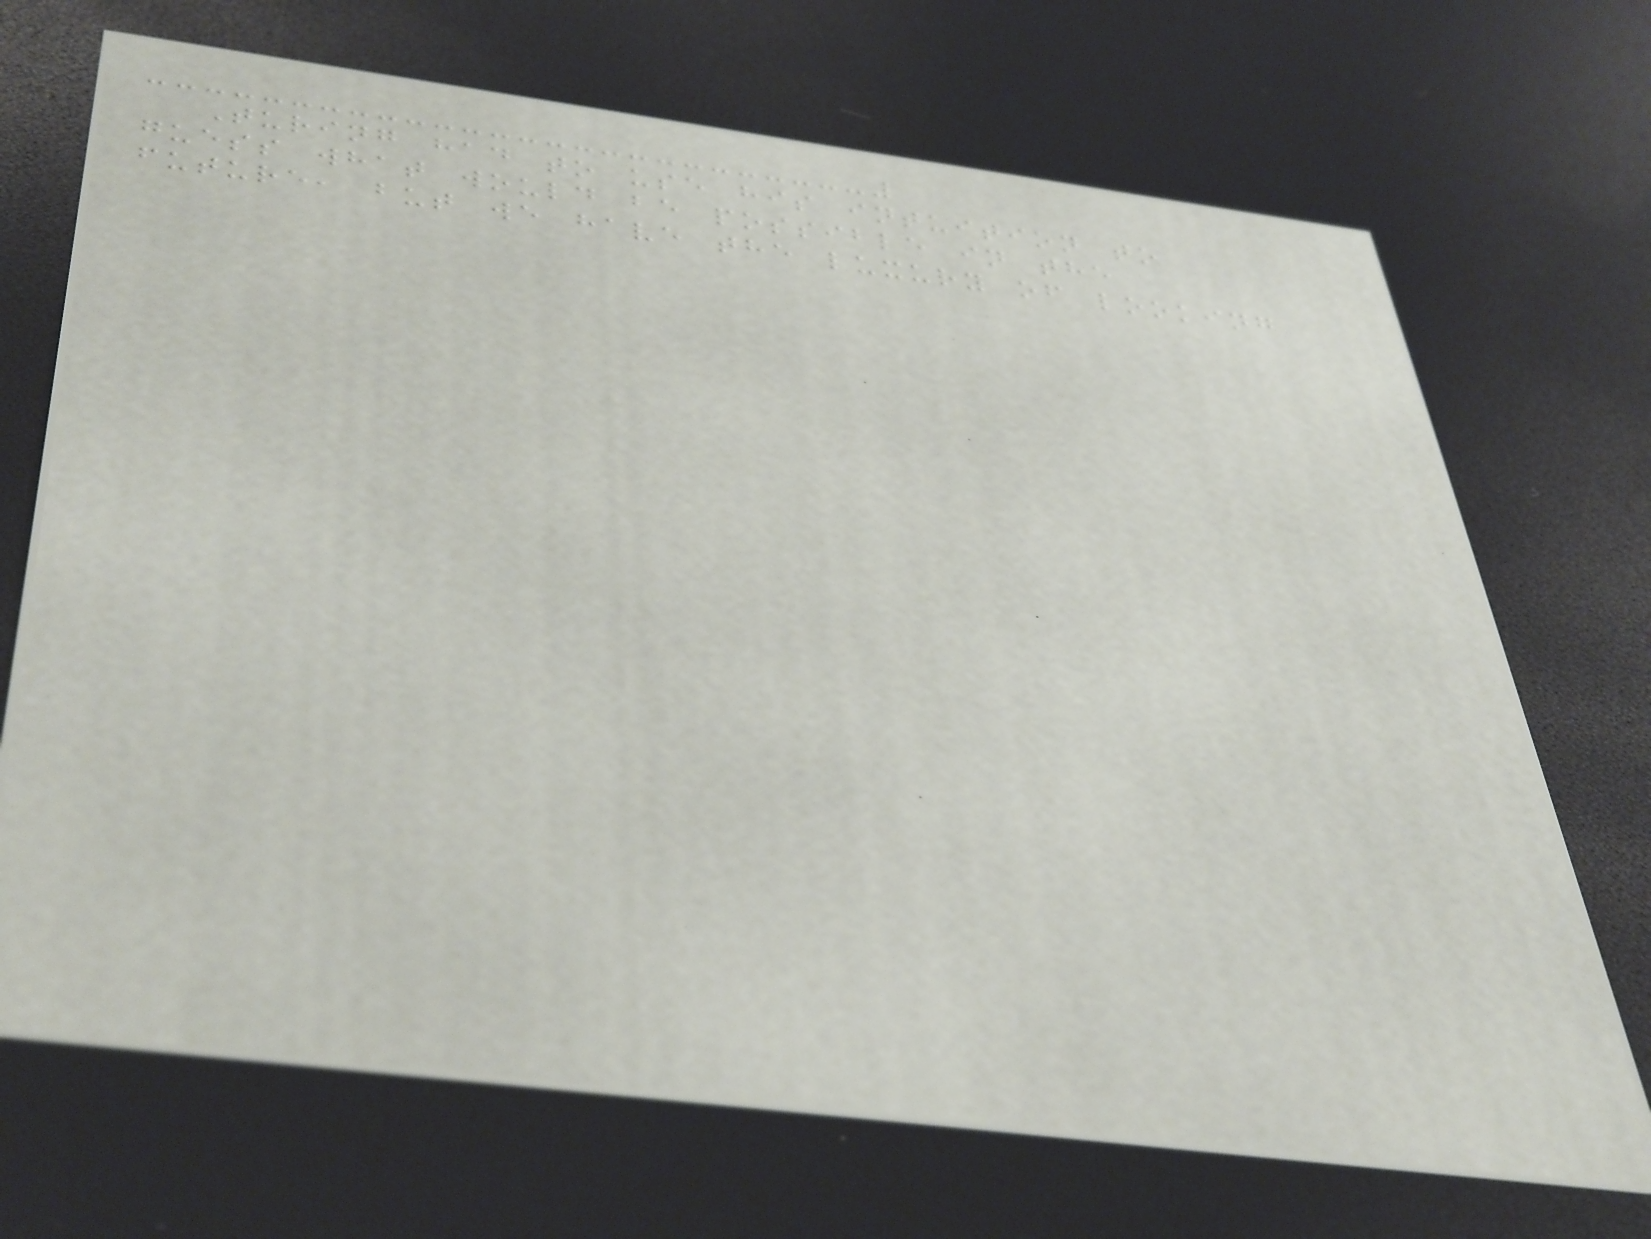Turing had to use his intuition to
guess what would be possible in the
future, but we have the luxury of looking
